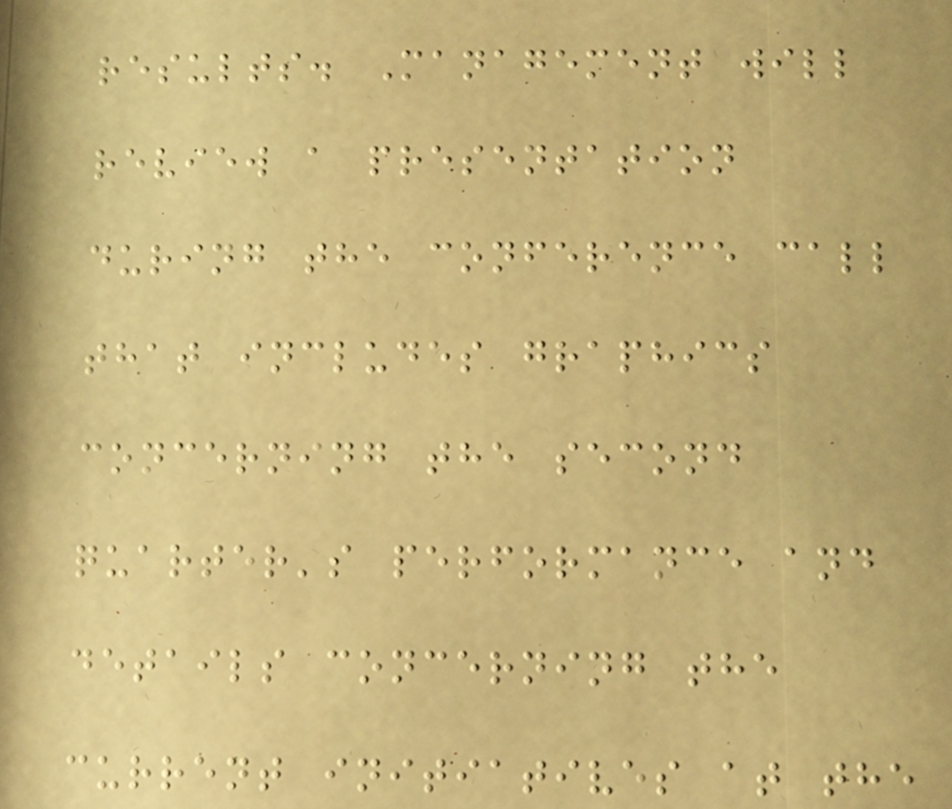results. Management will
review a presentation
during the conference call
that includes graphics
concerning the second
quarter's performance and
details concerning the
current initiatives at the
